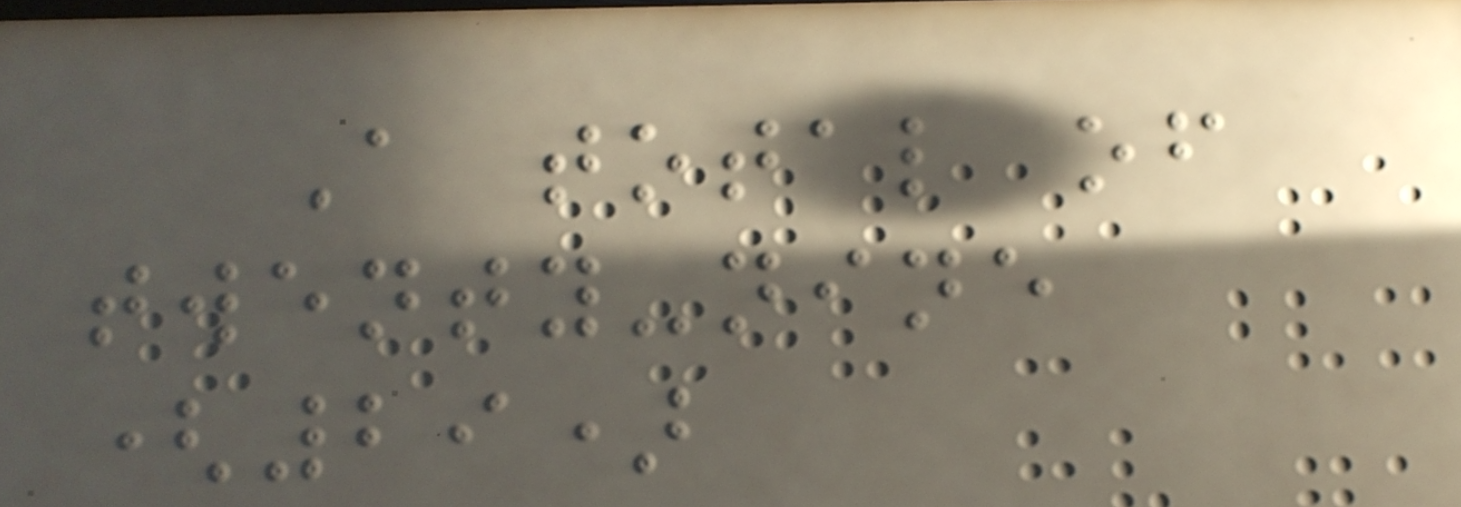A total of
twenty-nine
(29)
